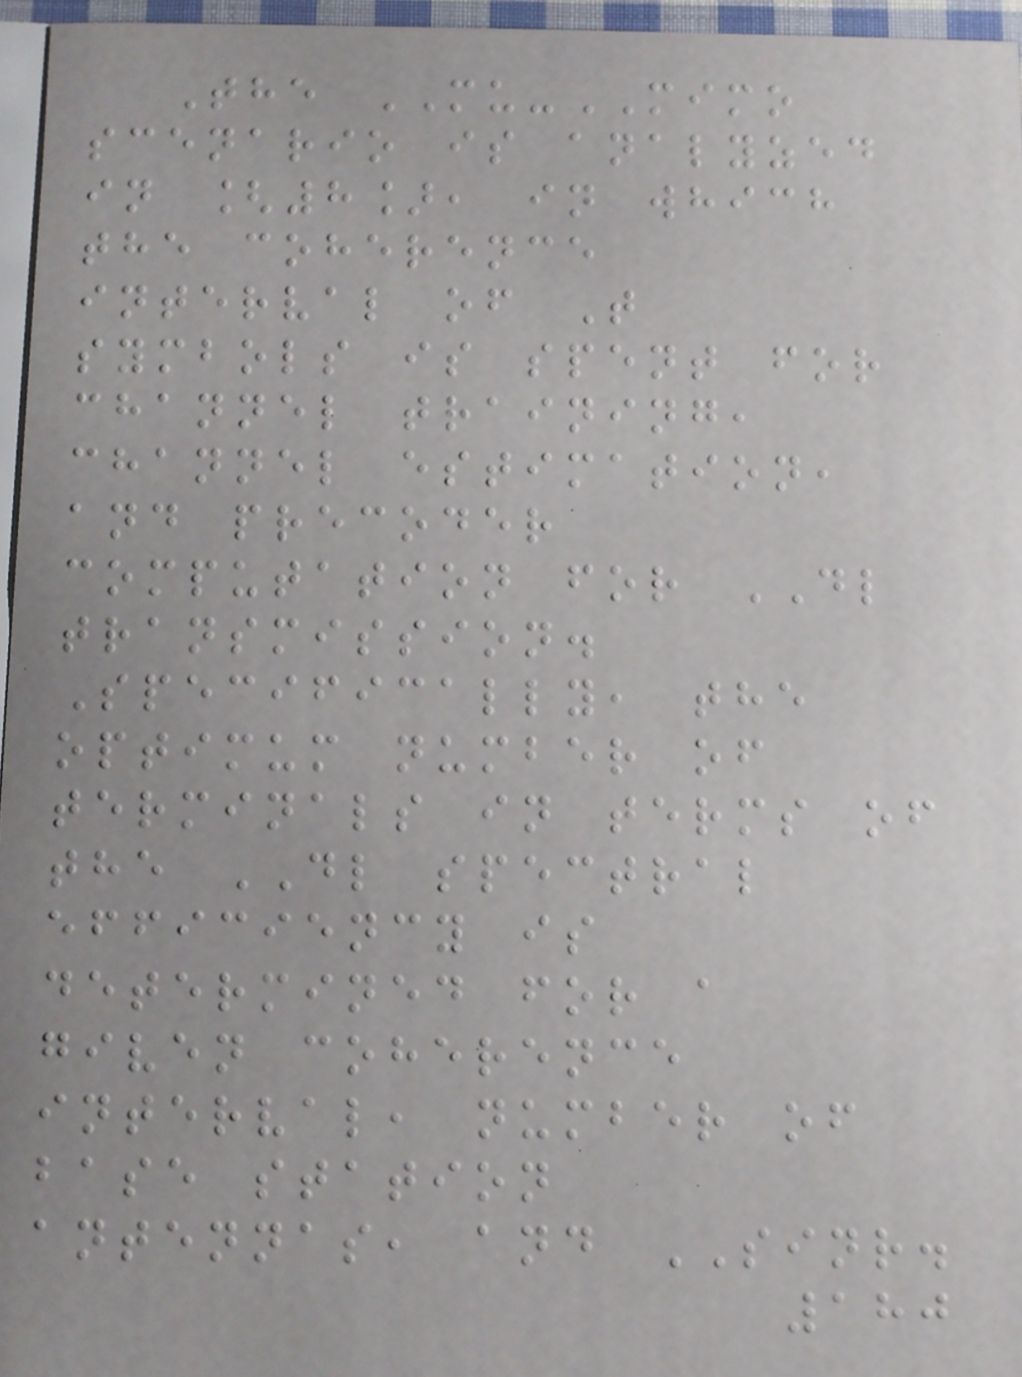The MU-MIMO
scenario is analyzed
in [8], in which
the coherence
interval of T
symbols is spent for
channel training,
channel estimation,
and precoder
computation for DL
transmission.
Specifically, the
optimum number of
terminals in terms of
the DL spectral
efficiency is
determined for a
given coherence
interval, number of
base station
antennas, and SINR.
180
